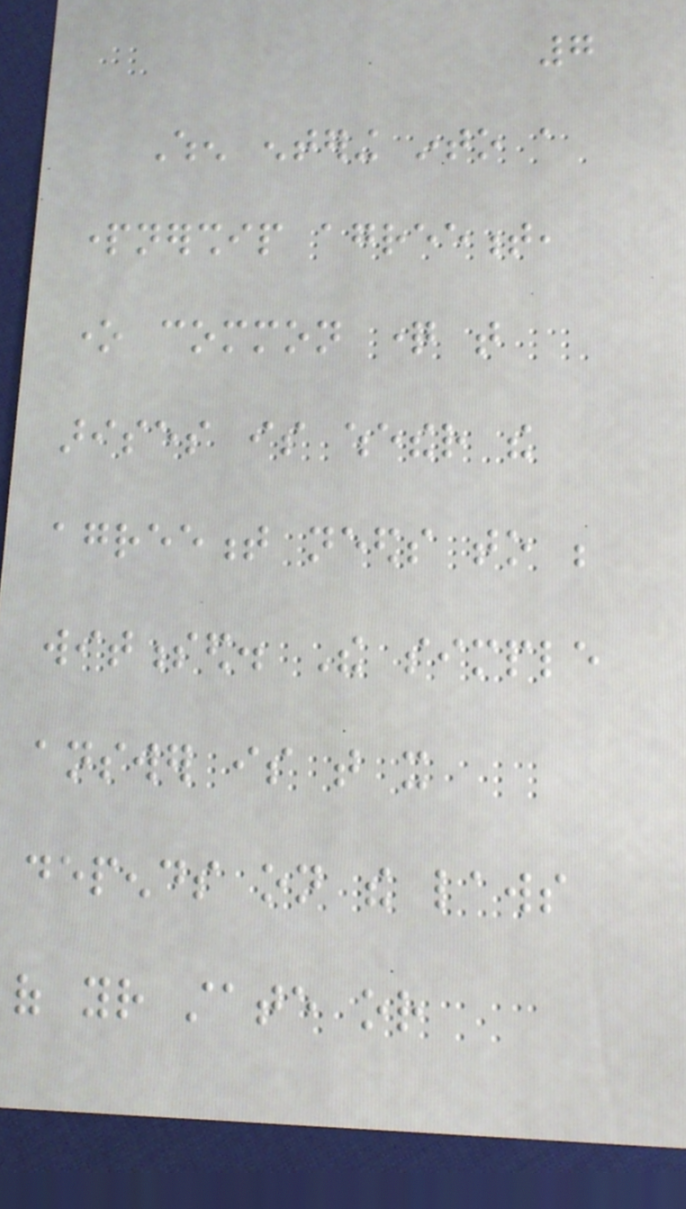7
When entering into a
partnership agreement,
one common question that
arises is whether the
agreement needs to be
witnessed. The simple
answer is that it
depends on the laws
of your state or
